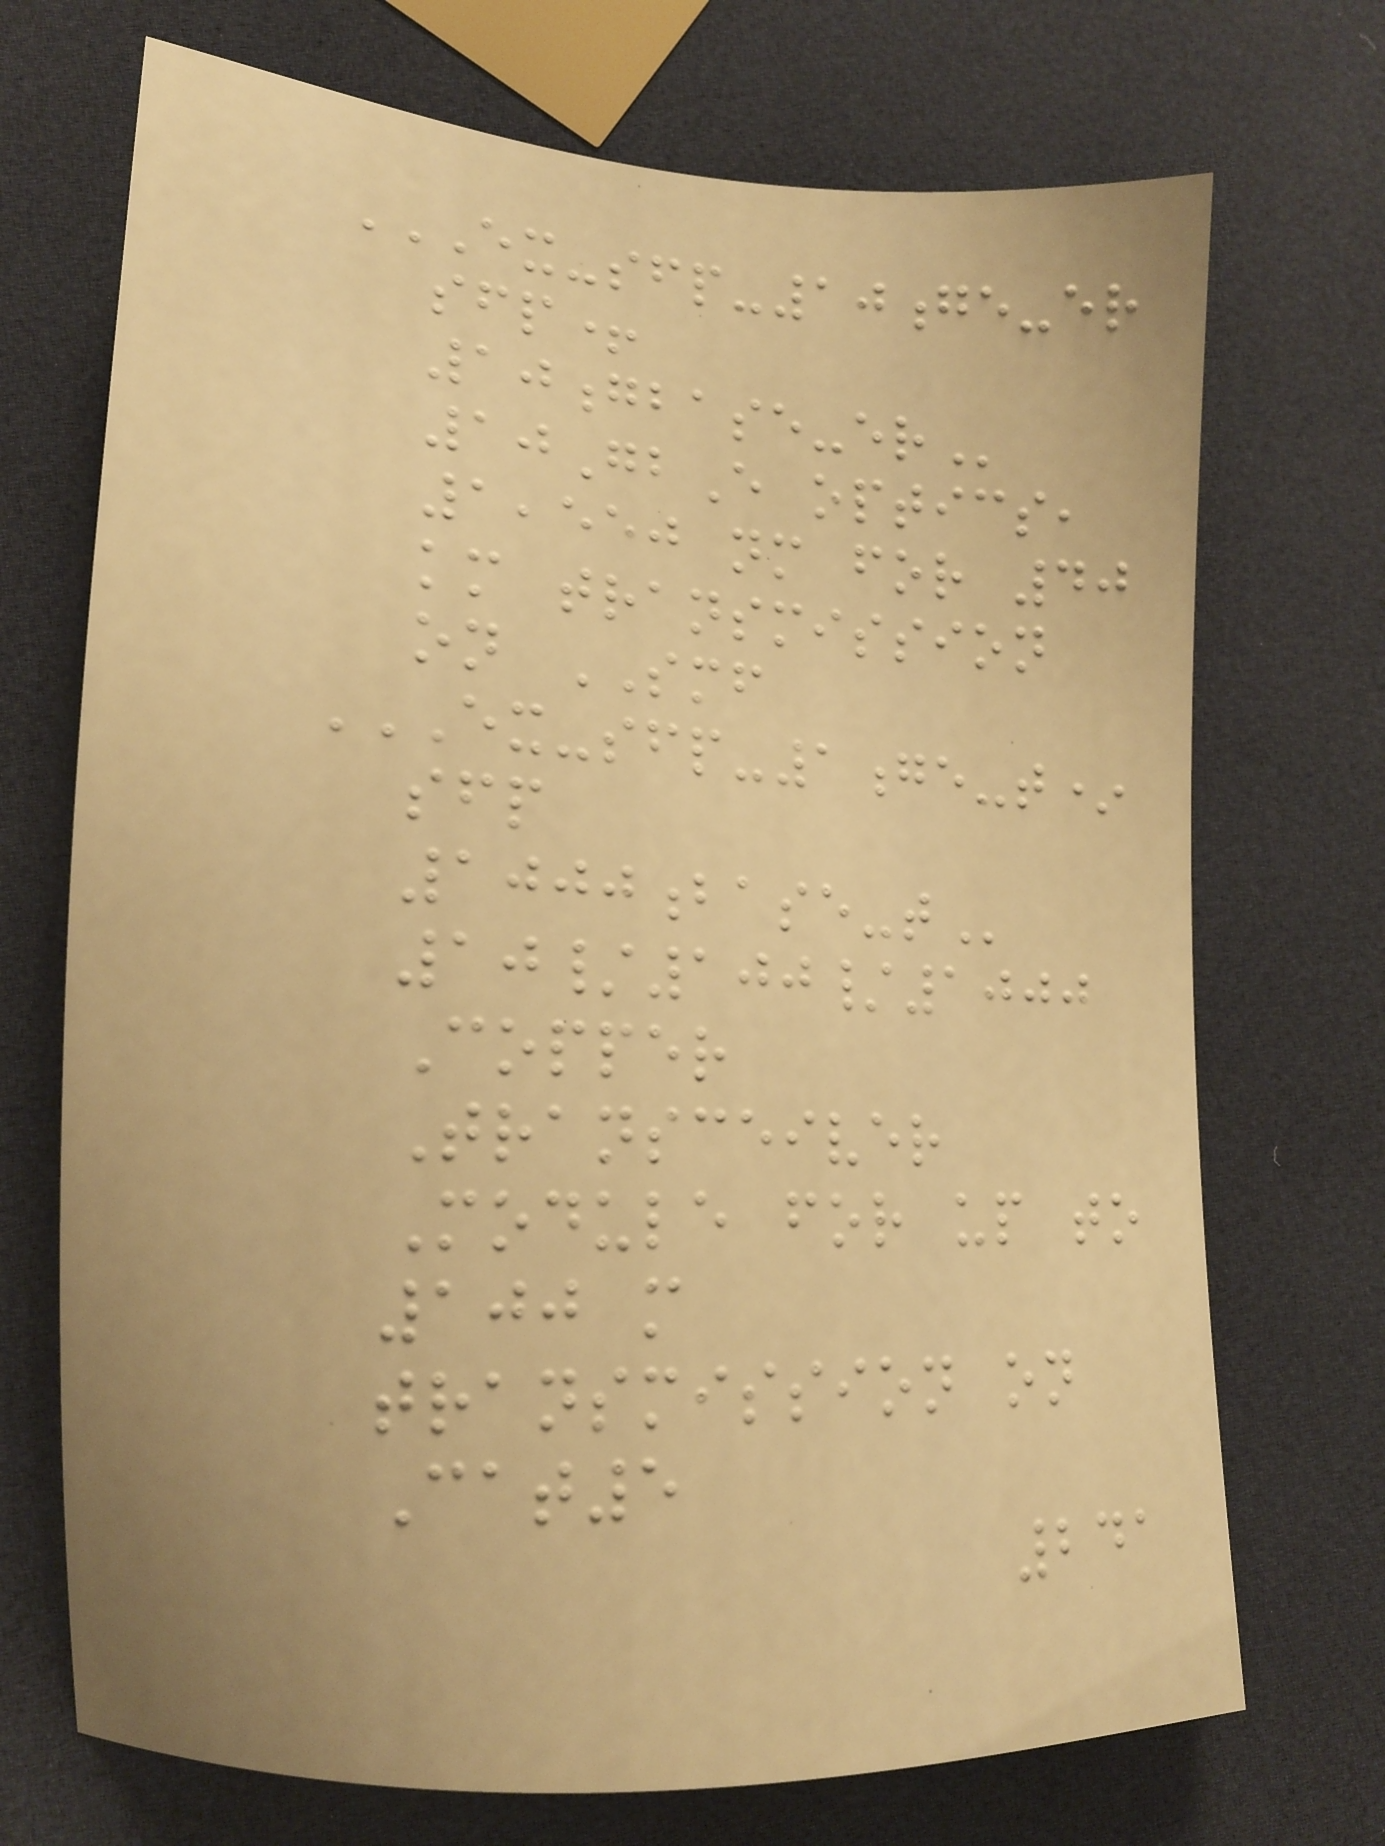EX-SFP-10GE-ER
SFP+
10GBASE-ER
10GbE optics,
1,550 nm for 40
km transmission
on SMF
EX-SFP-1GE-T*
SFP
1000BASE-T
10/100/1000
Copper
Transceiver
Module for up to
100 m
transmission on
Cat5
241
